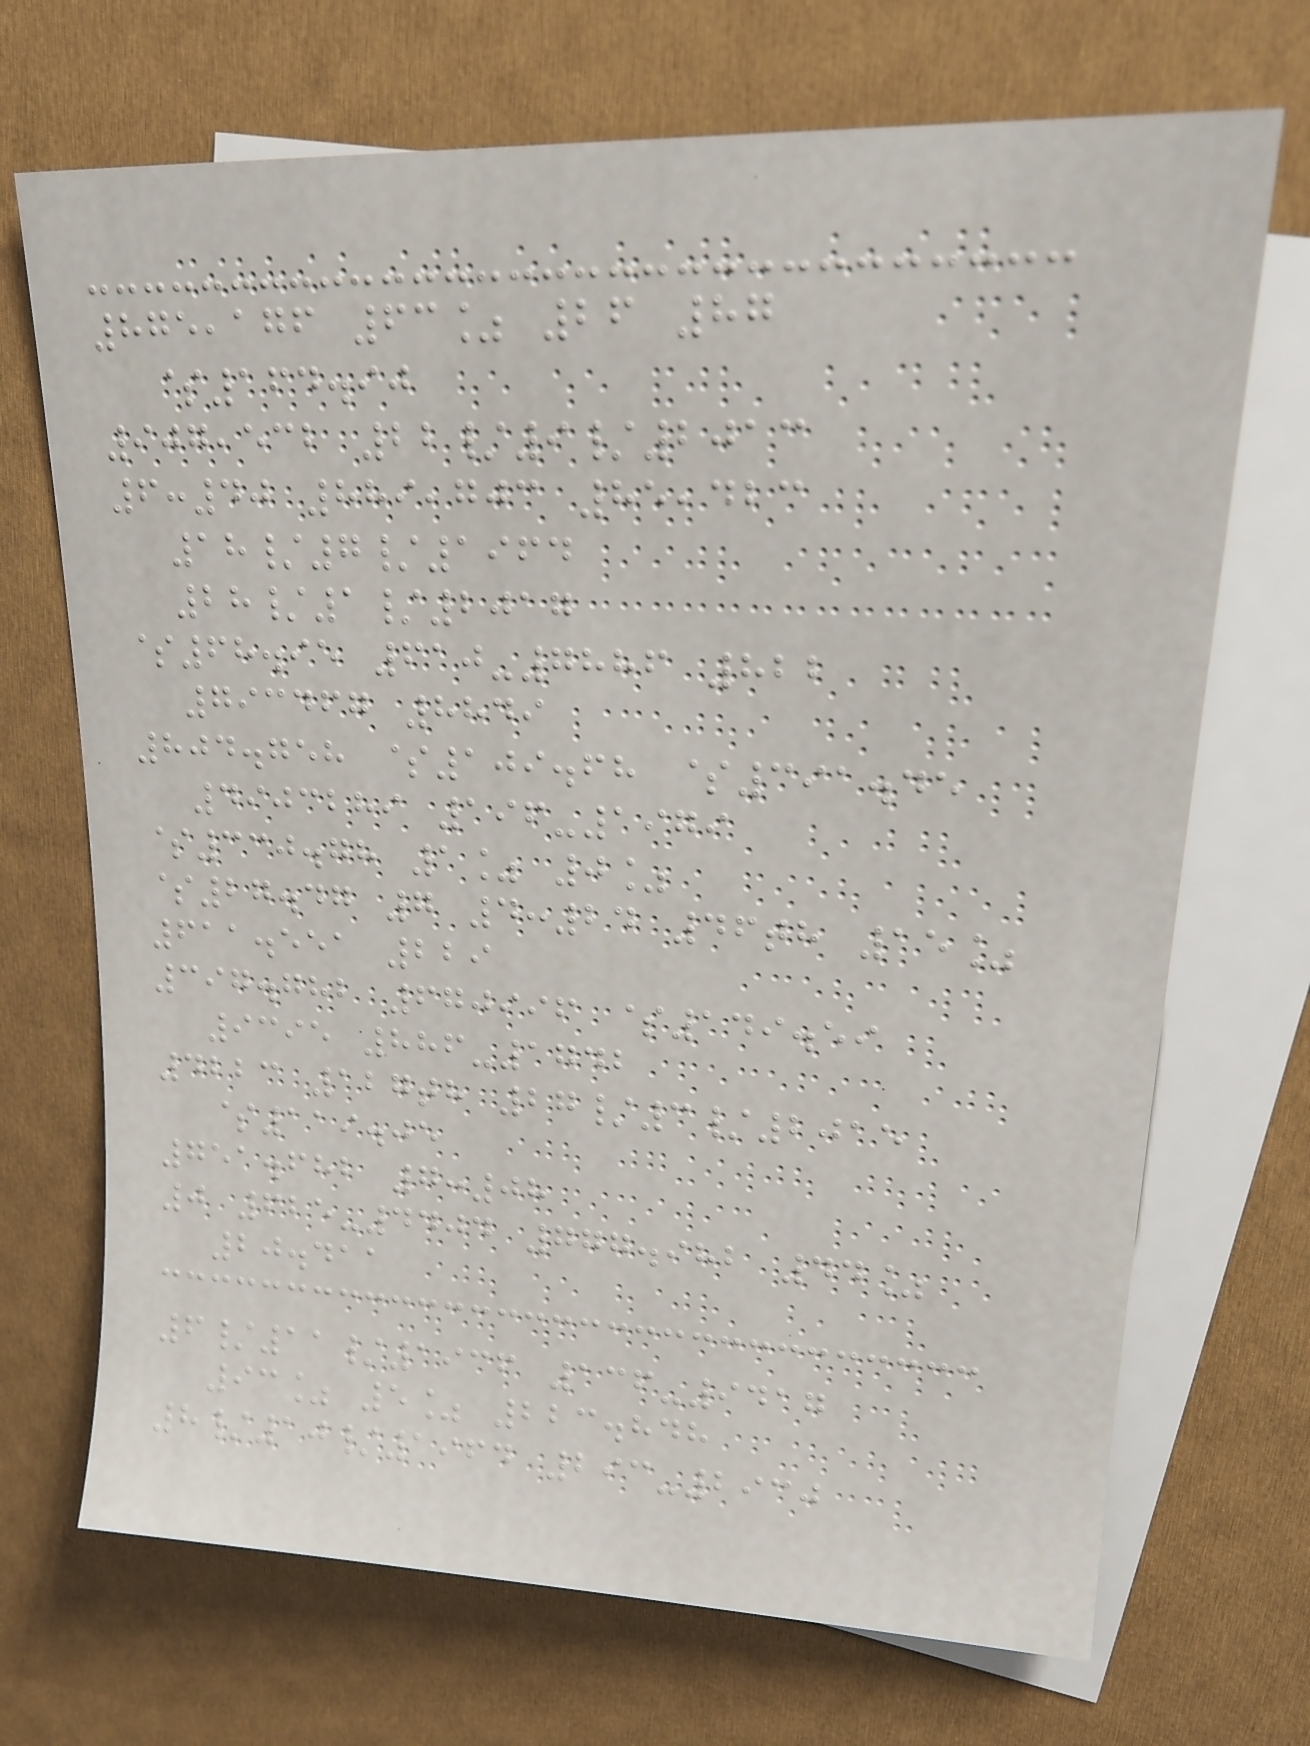875,176 63% 26 87
$164.90
907,532 22/9/2013
6:40 889,703 85,423
18/7/1964
28/1/2017
$68.95 610-7886 822
793467 8849
804.758 $109.68 $391.45
4903289 196-1979
$330.78 1% 0%
$27.47 7 4:24 46th 15%
611.551 229
397.782 670996 $149.59
9395 886-1742
4223 127th 27/3/2015
$119.05
751.682 7:08
0 625-4404 777.982 44%
20.411
6/11/1936 136-9417
93% 5% 223.848
8/10/1964 293-2930
